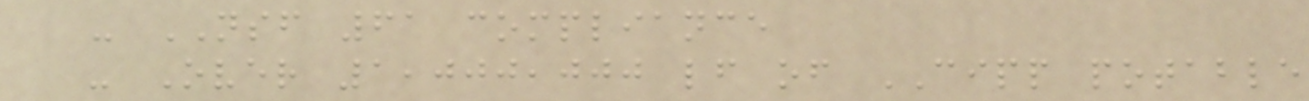- NSF 61 compliance
- Over 1,000,000 lf of CIPP potable
